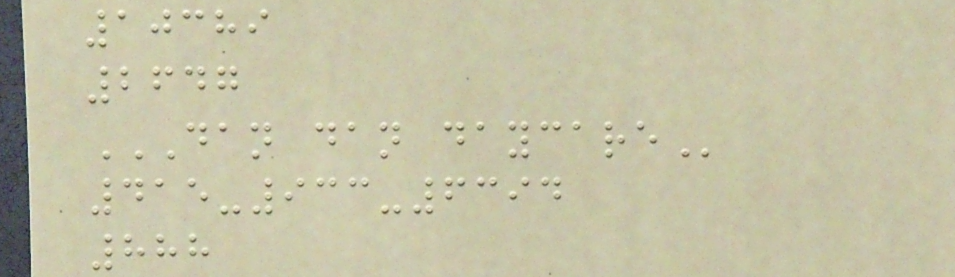10389
2647
DAN DAN DAYCARE
415-933-6394
888
